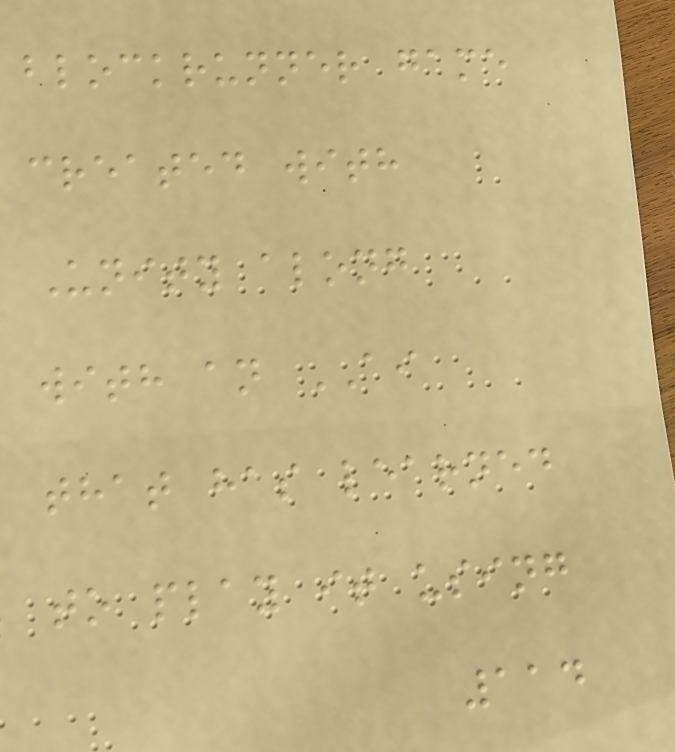blockrunner game
created with
Unity along
with an AI
that has learned
to play it using
114
